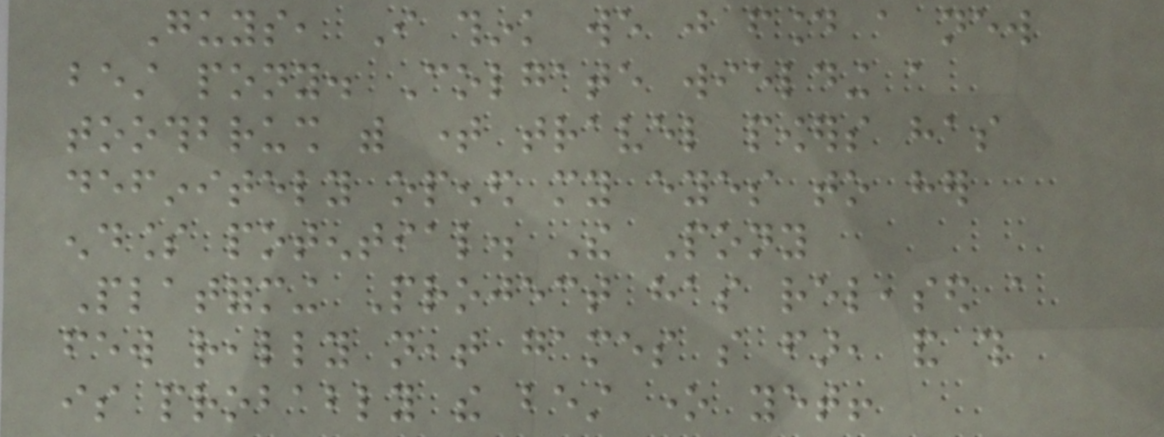Guys, I think we just found a new
best pony. Colgate wielding a
toothbrush with time travel powers has
definitely opened my eyes to her
endless potential. The Pony
Platforming Project has released a
few really neat games so far, and this
is probably the best one yet!
